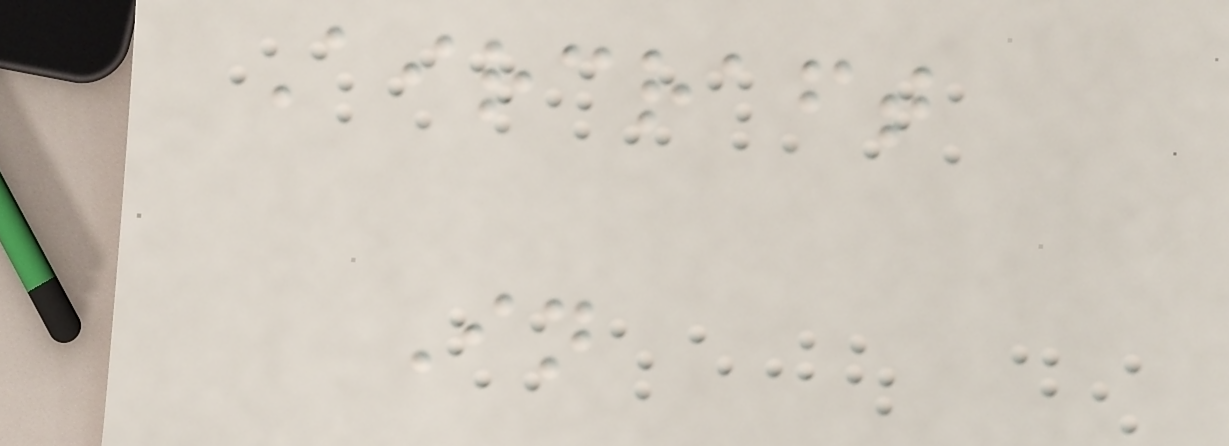Aircraft
In
